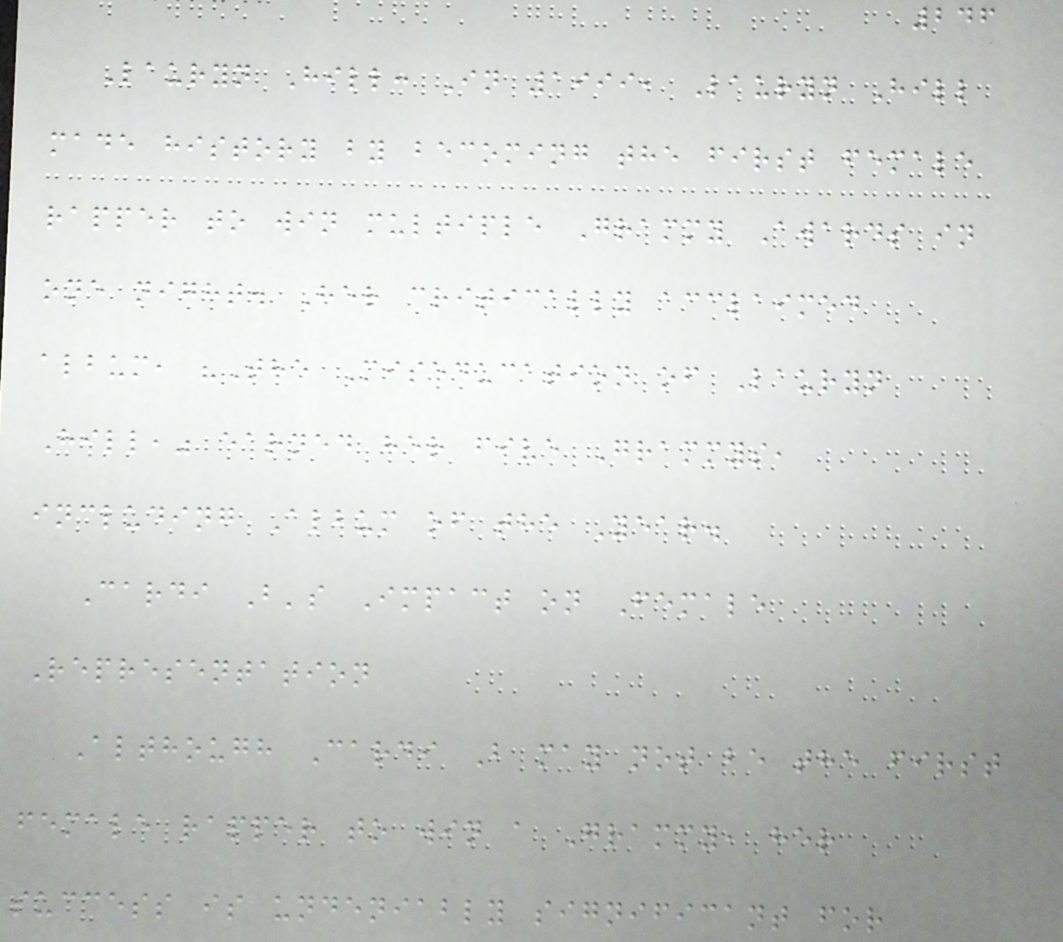246
Lauryn Hill: In 1999, Lauryn Hill
made history by becoming the first female
rapper to win multiple Grammy Awards in
one night. Her critically acclaimed
album, "The Miseducation of Lauryn
Hill," earned her five Grammys,
including Album of the Year.
Cardi B's Impact on Female
Representation
Although Cardi B may not be the first
female rapper to win a Grammy, her
success is undeniably significant for
